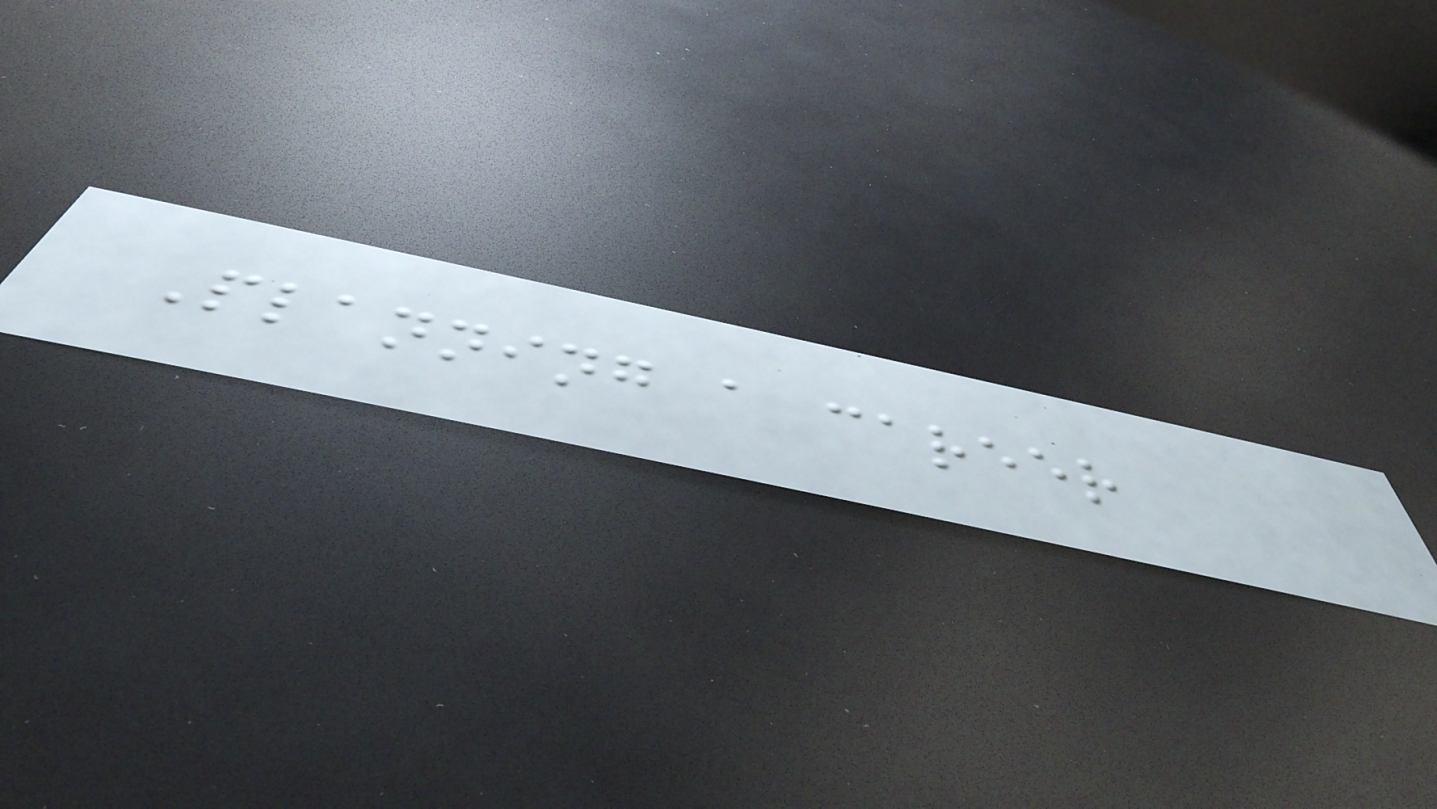Planning a career
